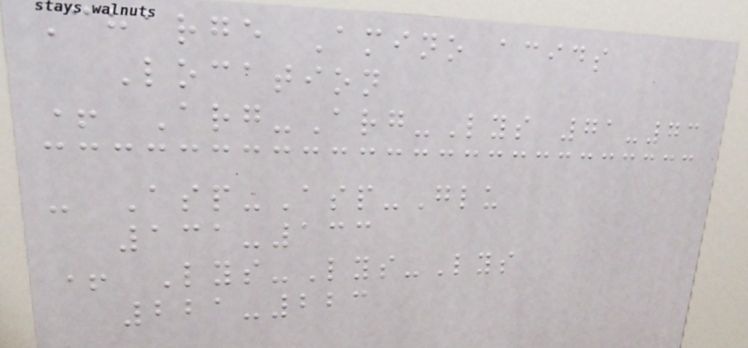Charge Amino acids
Location
+ Arg-Arg-Lys 71-73
- Asp-Asp-Glu
131-133
+ Lys-Lys-Lys
221-223
